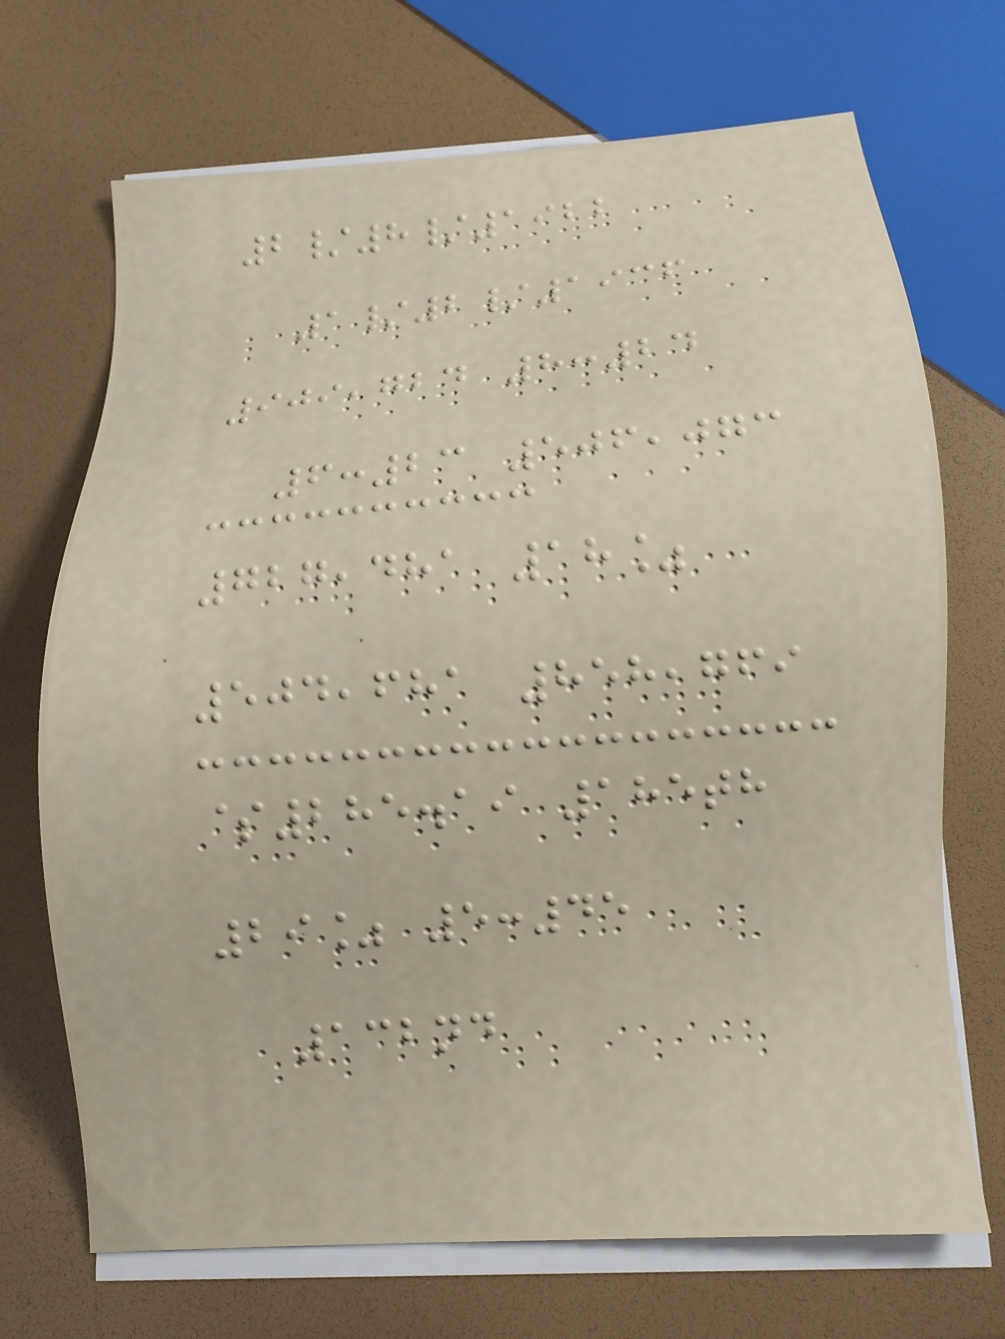2/8/1922
1/2/1936
909,724 8:24
6:23 506,073
727,481 18%
504,681 858,769
$285.19 185th
29% 5:45
132nd
